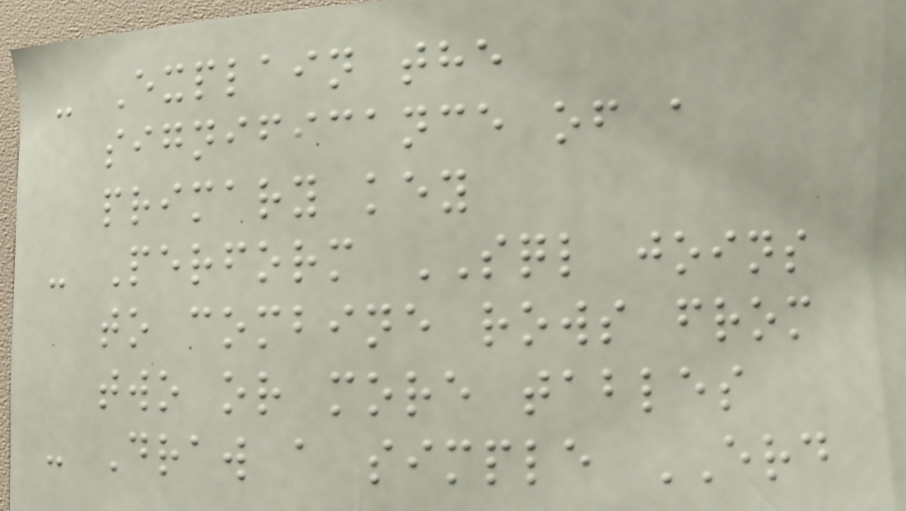- Explain the
significance of a
primary key
- Perform SQL joins
to combine rows from
two or more tables
- Draw a simple ERD
